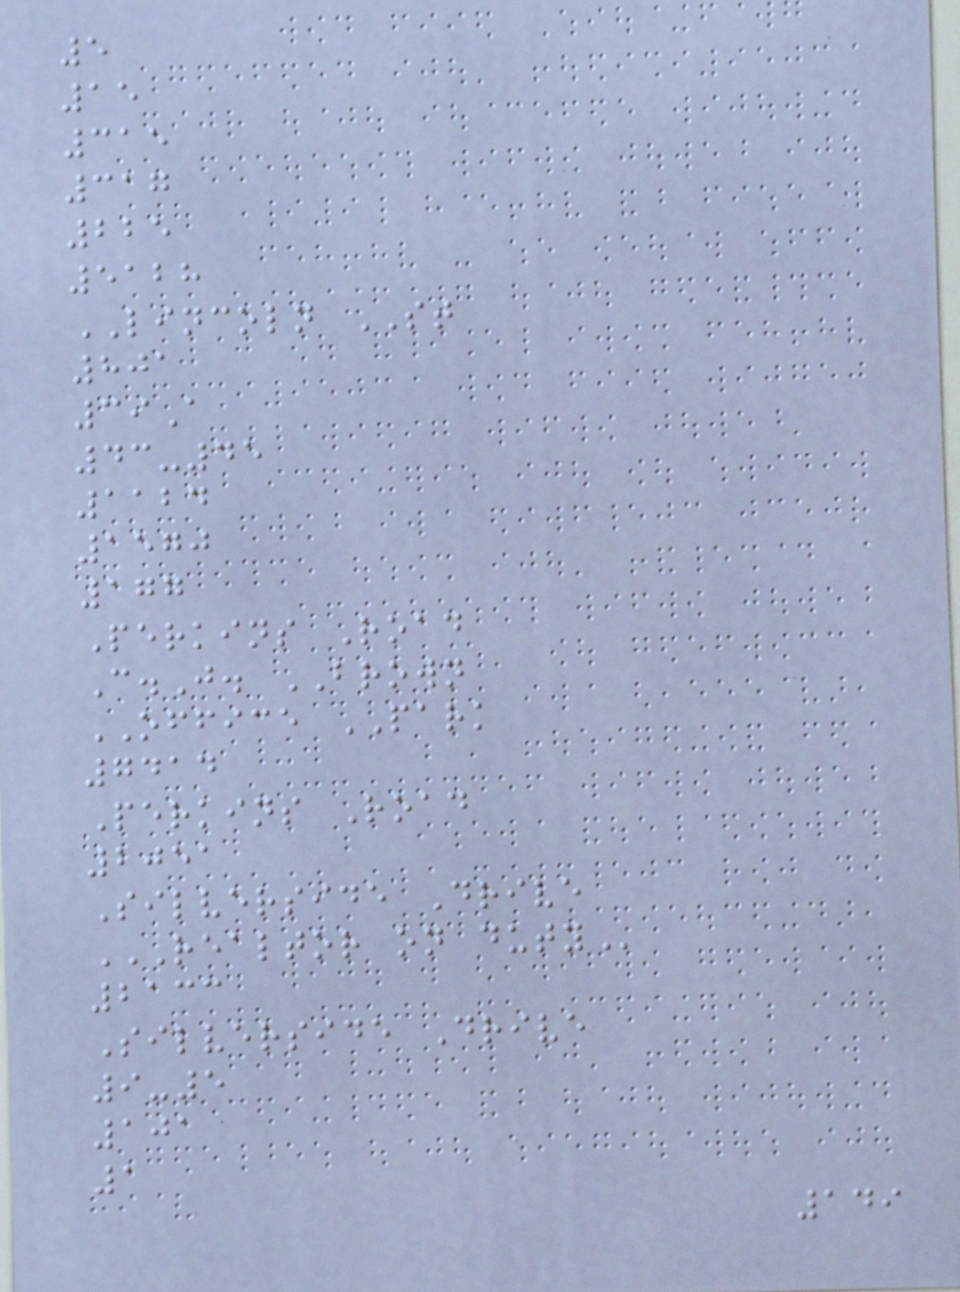5
15
315
317
225
5128
LINCOLN ST
801
39A
43-45
1124
1570
177
Perkins Road
C.J. BROWN
OFFICE PARK
7414
Perkins Road
2051
Silverside Drive
REALTOR ON DUTY
2133
Silverside Drive
9-5
101
1
149
